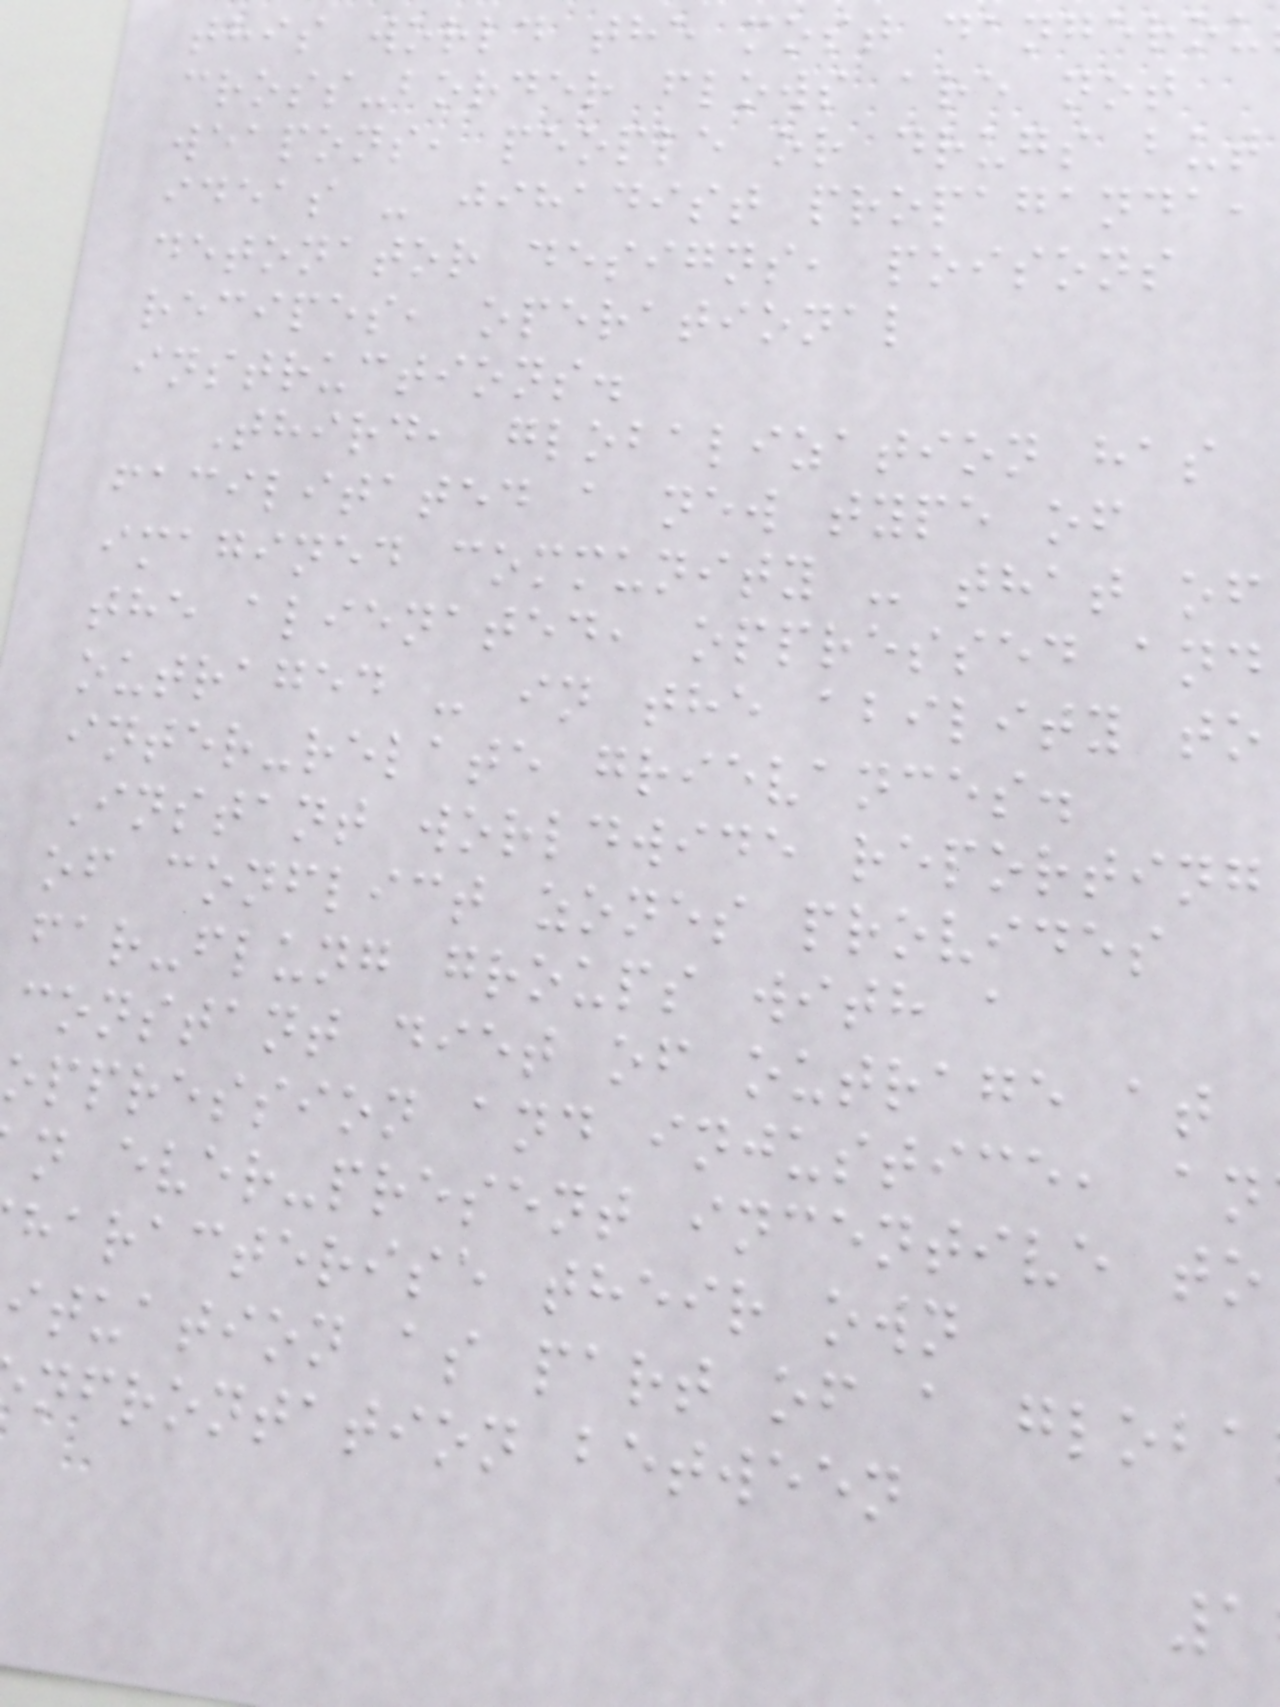this world the most dangerou
cross-border flows are not
weapons, people or drugs but
ideas - jihadist propaganda,
detonator designs, poisons
recipes, operational
instructions.
Third, globalization has
facilitated a new type of
imagined community - that of
the alienated, oppressed and
outraged - in the ability to
inter-relate grievances.
Instant worldwide reporting
of conflict zones provides
far-flung groups with a
constant diet of outrage at
oppression and injustice, an
n ever-present incentive to
haracterise their own
ituation as part of a globa
nfrontation between
